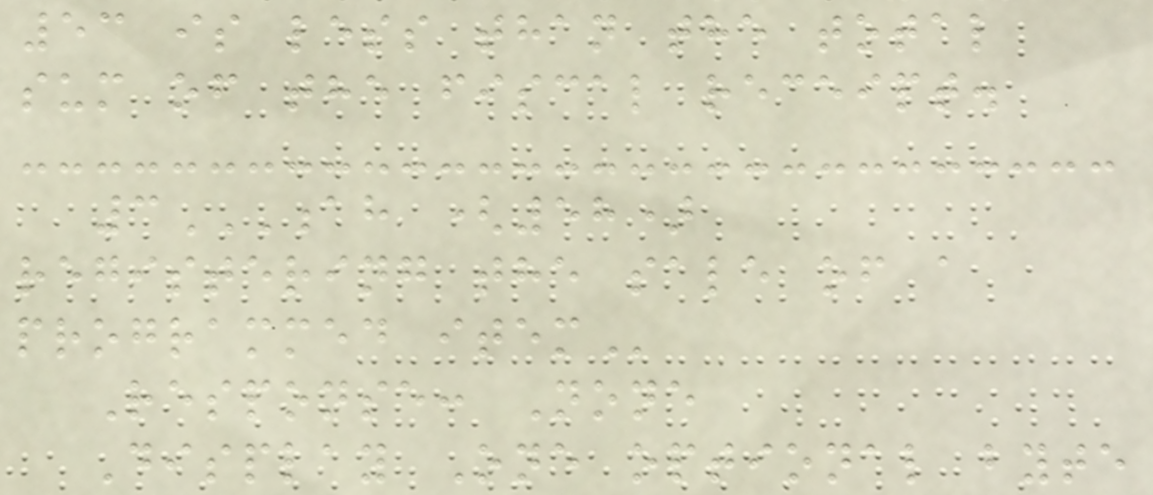53 is less than the total
sum of the fiscal receipt.
3AH (58)
REGISTERING THE SALE OF A
PROGRAMMED ITEM
Response: None
Display One optional byte
